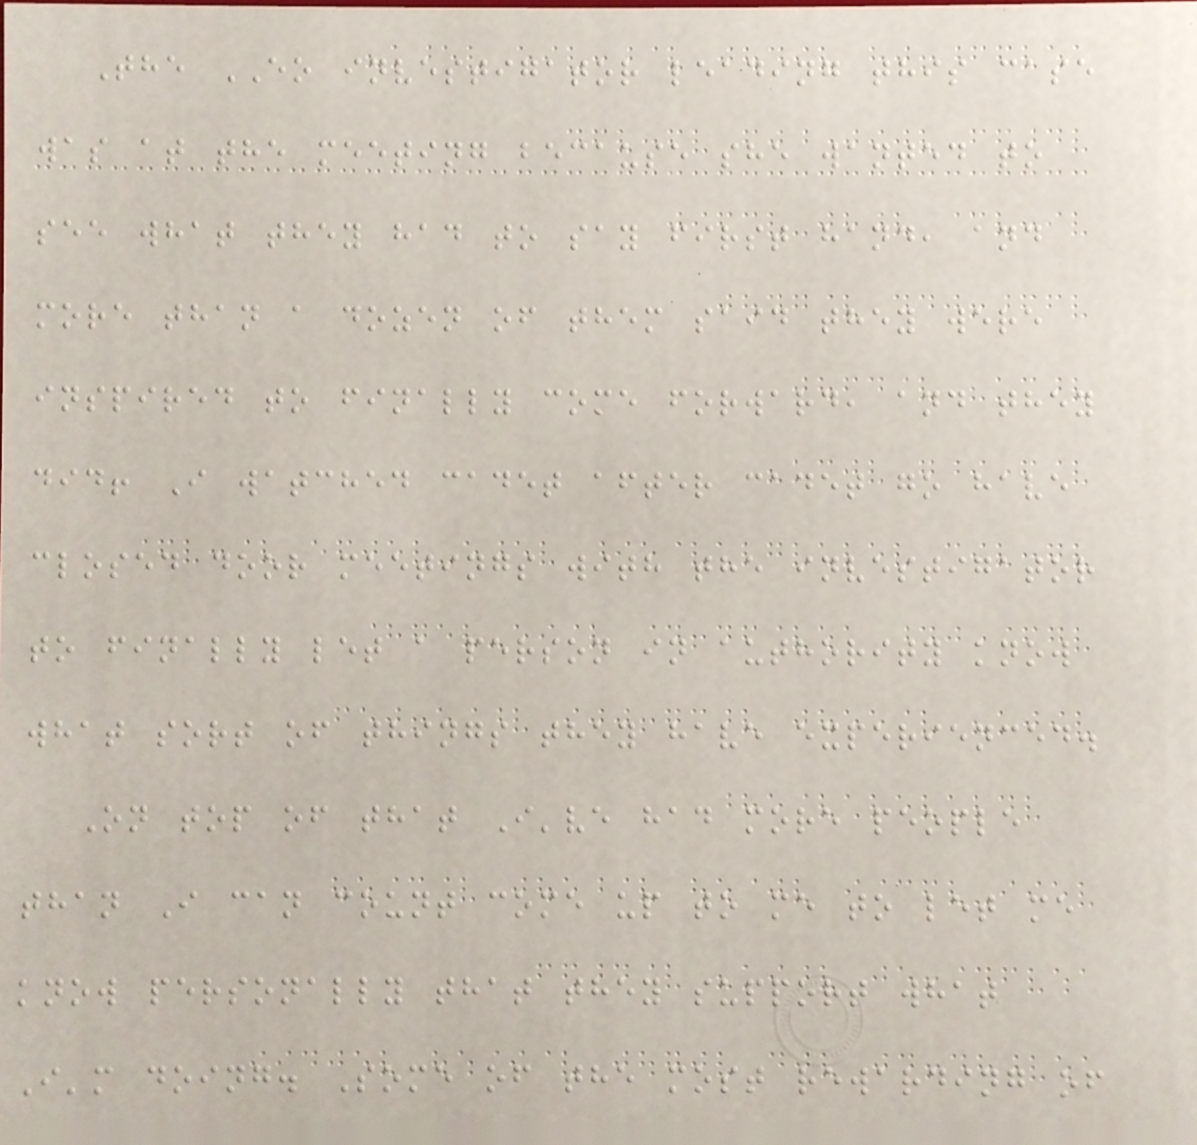The EO investigator leading this case
was at the meeting because she wanted to
see what they had to say first hand, and
more than a dozen of them said they were
inspired to finally come forward, and they
did! I watched cadet after cadet go have
closed door meetings with the investigator
to finally let a person in authority know
what sort of things they have experienced.
On top of that I've had more people
than I can count come up to me to let me
know personally that they support what
I'm doing. Some of the most rewarding of
